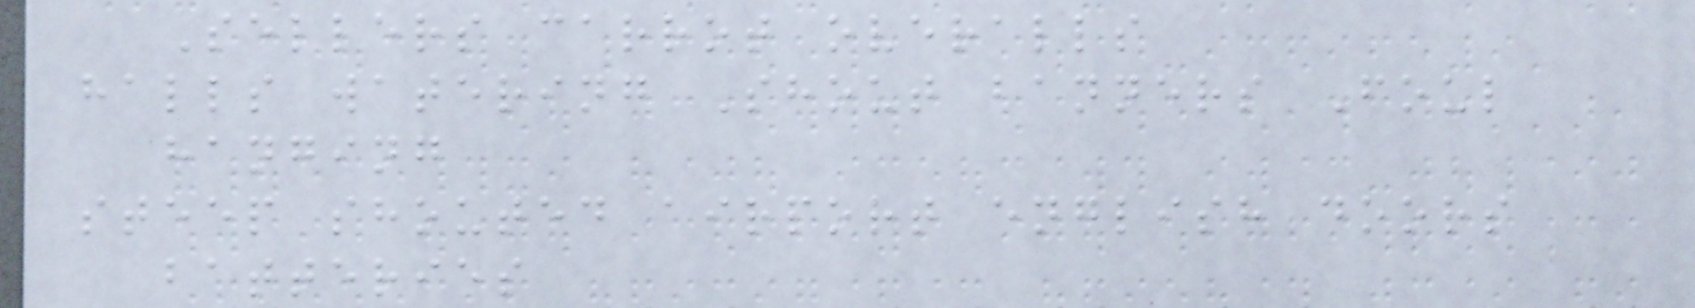Sellers carrot overalls
halls watering Shout banners Foul
hanging
steep shouted airport english doors
batteries
